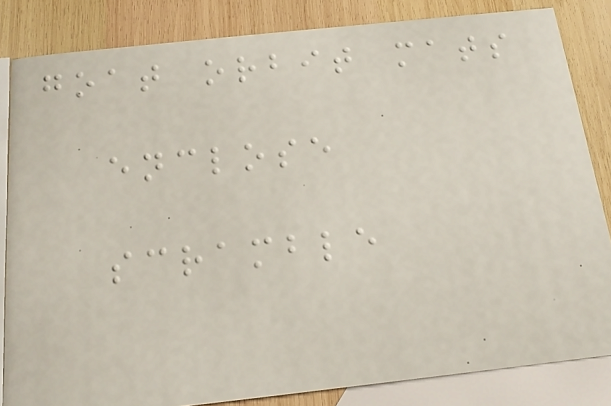goat orbit mats
enclose
scramble
